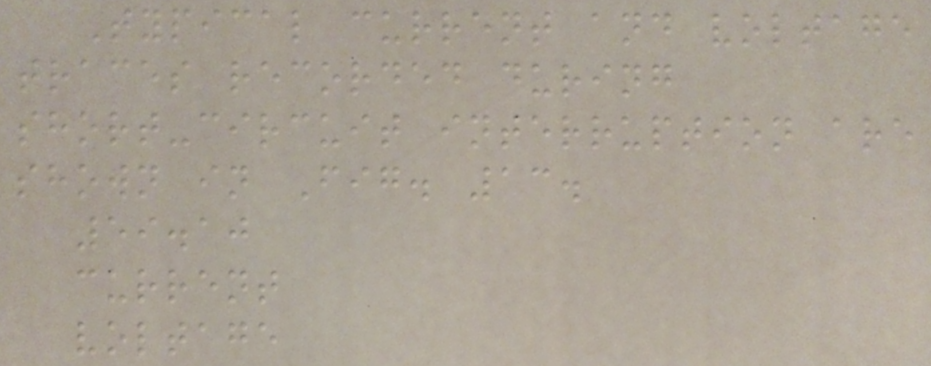Typical current and voltage
traces recorded during
short-circuit interruption are
shown in Fig. 13.
59.10
current
voltage
